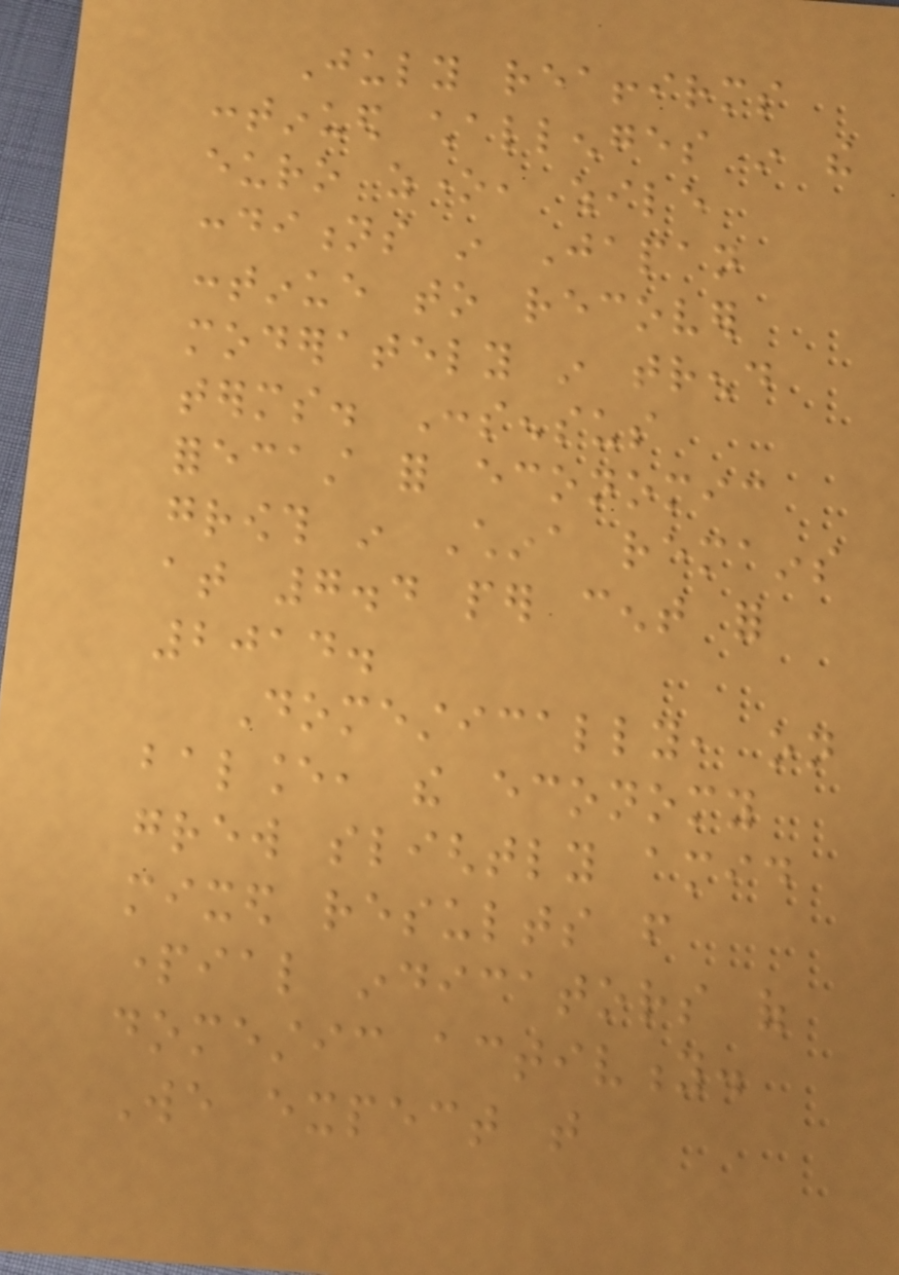July reaffirms
continued challenges in the
euro zone, while
conditions in Japan
continue to recover
moderately in trend
terms. Consensus
forecast for economic
growth in China remains
at 7.4 per cent for
2014.
Domestically, on
balance, the economy
grew slightly amid
mixed results from
partial indicators of
domestic activity.
We expect that
